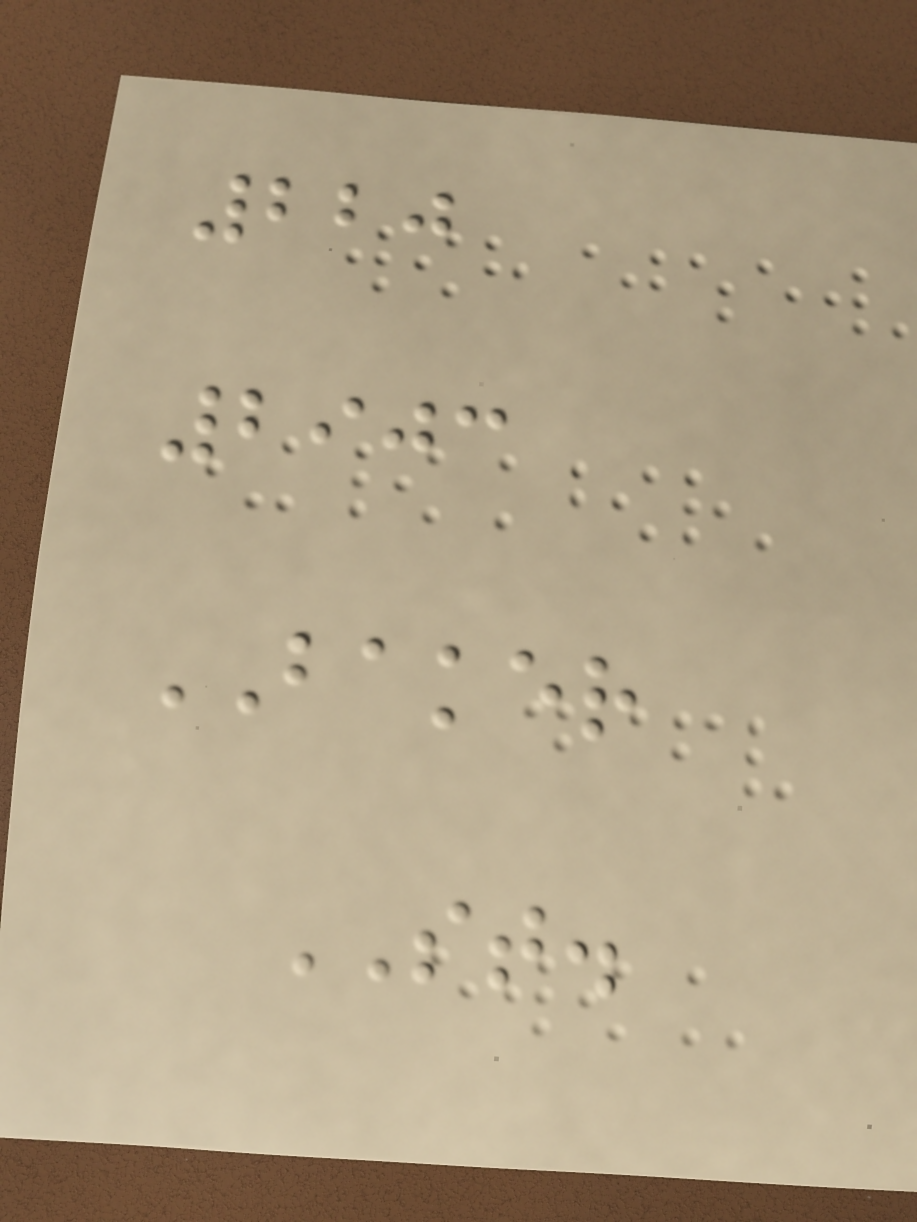220
2903
BAKER
ST.
